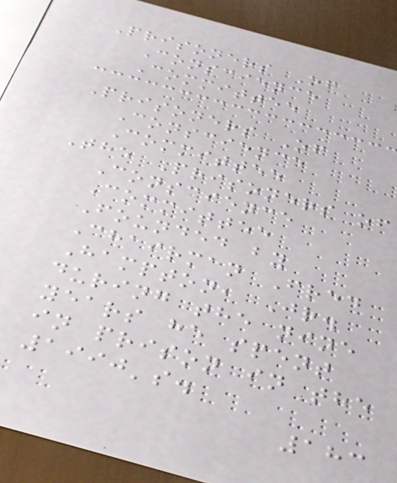Prisoners Of
Conscience
Committee
Prisoners Of
Conscience
Committee
The Prisoners of
Conscience
Committee
Founded by
Chairman Fred
Hampton, Jr.
during the nine
years he spent
in prison in the
1990's.
183
